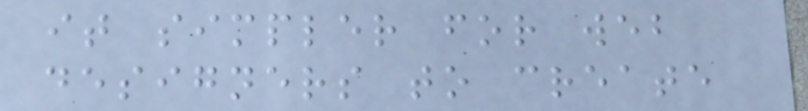it simpler for web
designers to create
